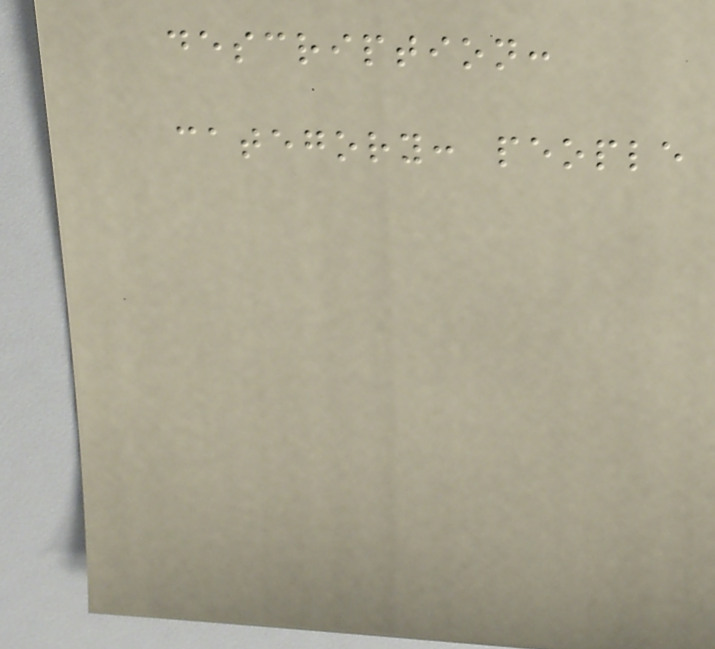description:
category: people
